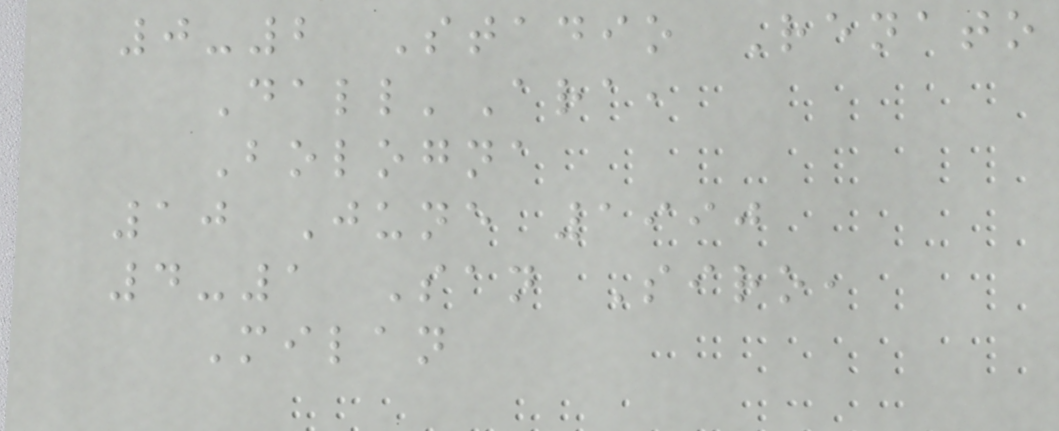0-2 Stadio Renato
Dall'Ara,
Bologna
10 June 1990
4-1 San Siro,
Milan
